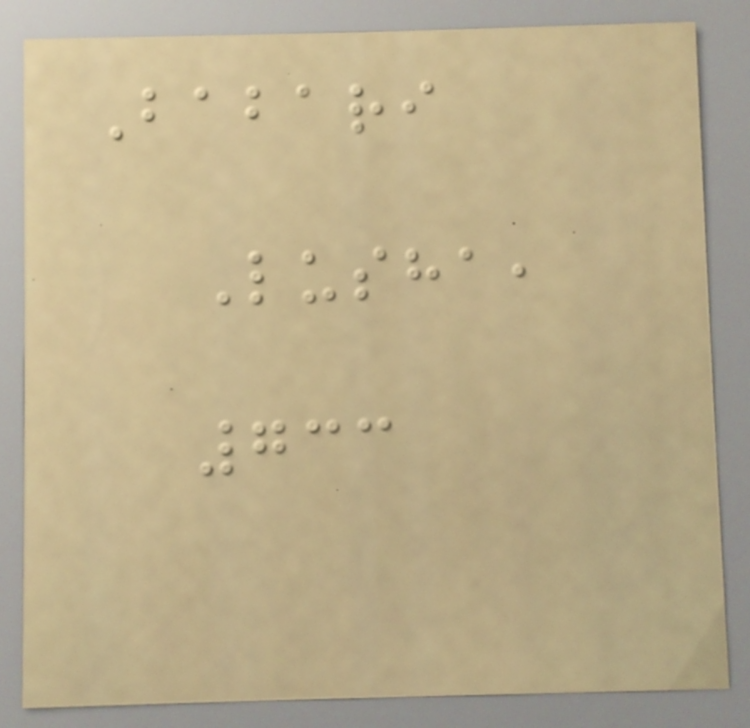Babari
Lusha,
733
